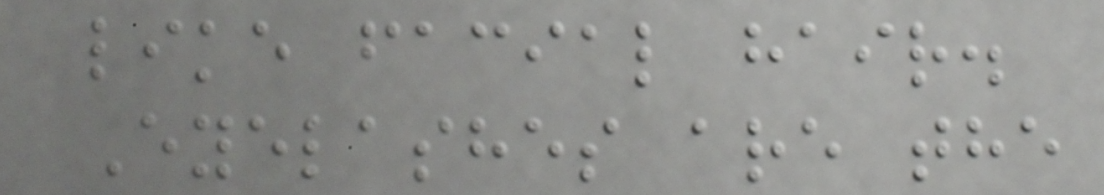like facial hair.
Eyelashes are the
